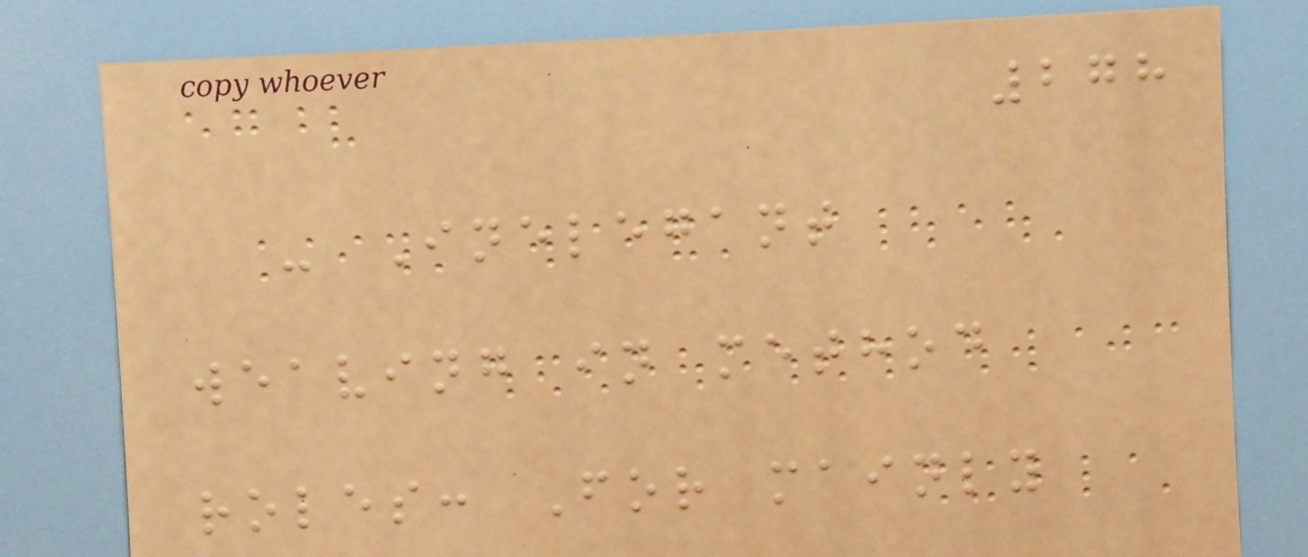278
- Inelegant
weaving in method
roles: For mainly
